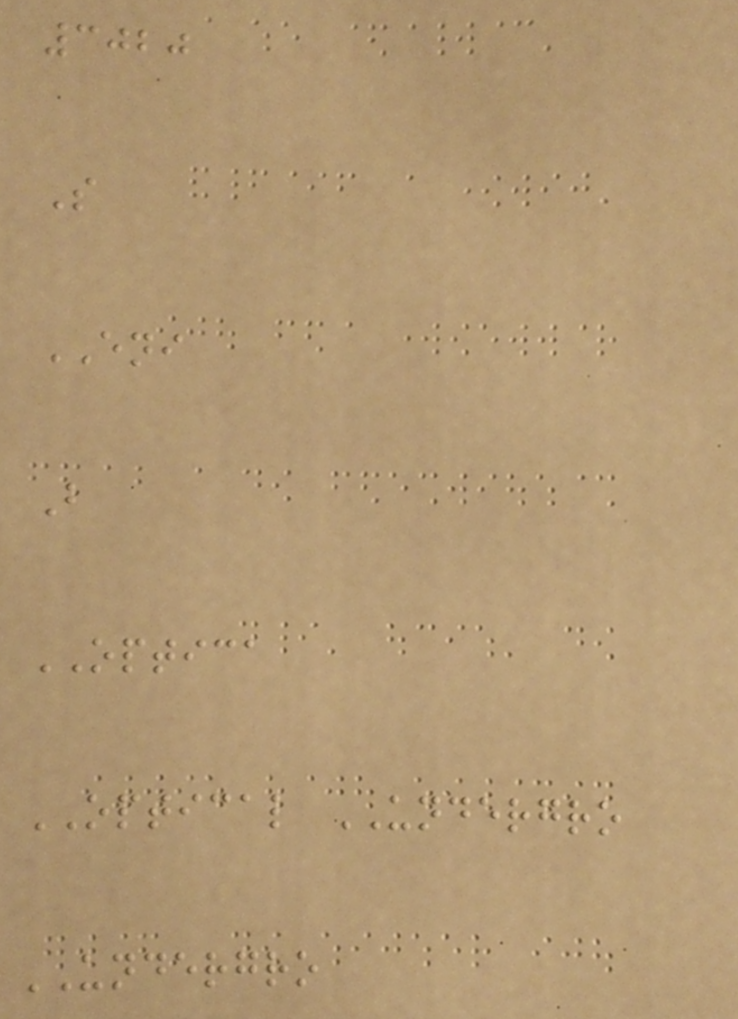3020
S
ENI
B
OPTICA
OPTICAL UNDERGRO
UNDERGRO
